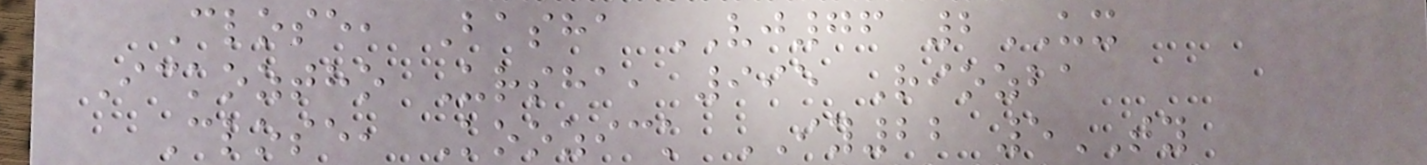Close, Basha VJ76 2UX
Ickoztho Ursha, 995 Riozba
Close, Koozick IY22 5TY
